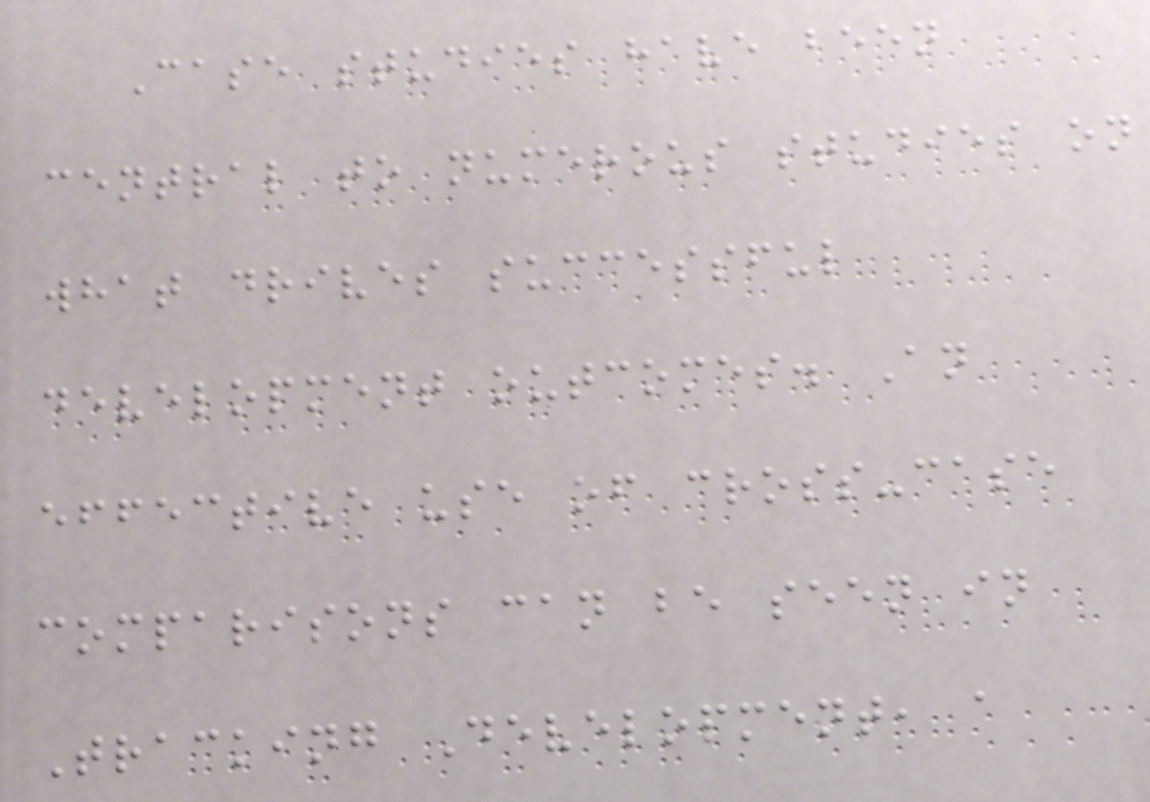Case studies have been
central to numerous studies on
what drives successful
development outcomes. An
effective use of cross-case
comparisons can be seen in
Tracking Development, a
